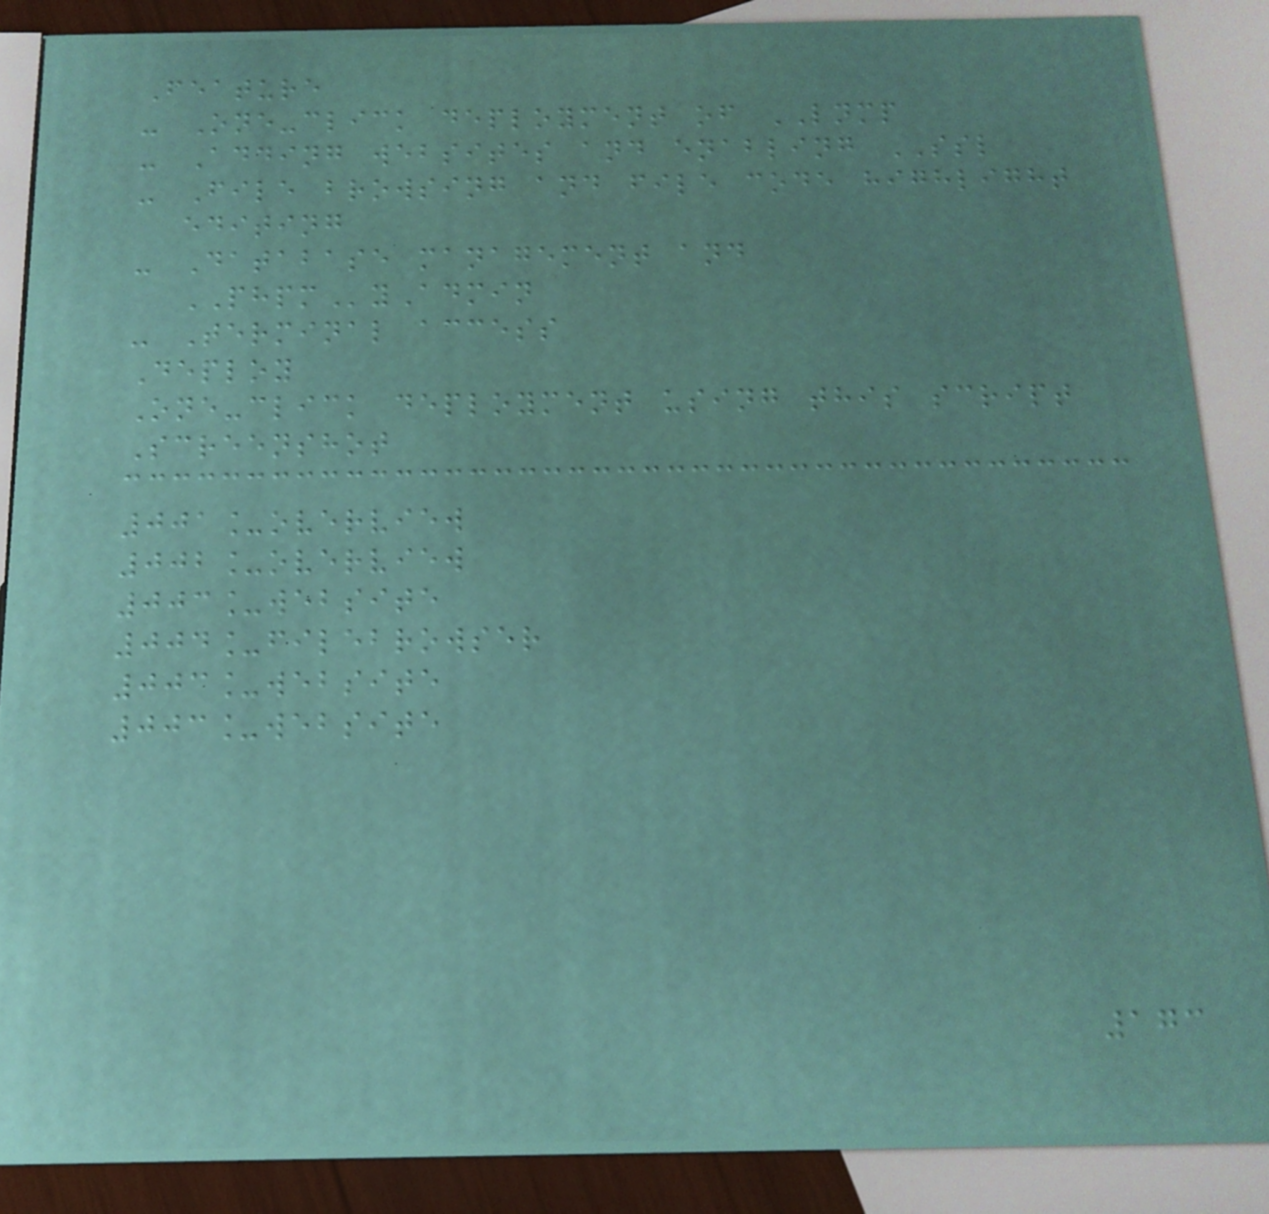Feature
- One-click deployment of LNMP
- Adding websites and enabling SSL
- File browsing and file code highlight
editing
- Database management and
PHPMyAdmin
- Terminal access
Deploy
One-click deployment using this script
Screenshot
001_overview
002_overview
003_website
004_filebrowser
003_website
003_website
173
